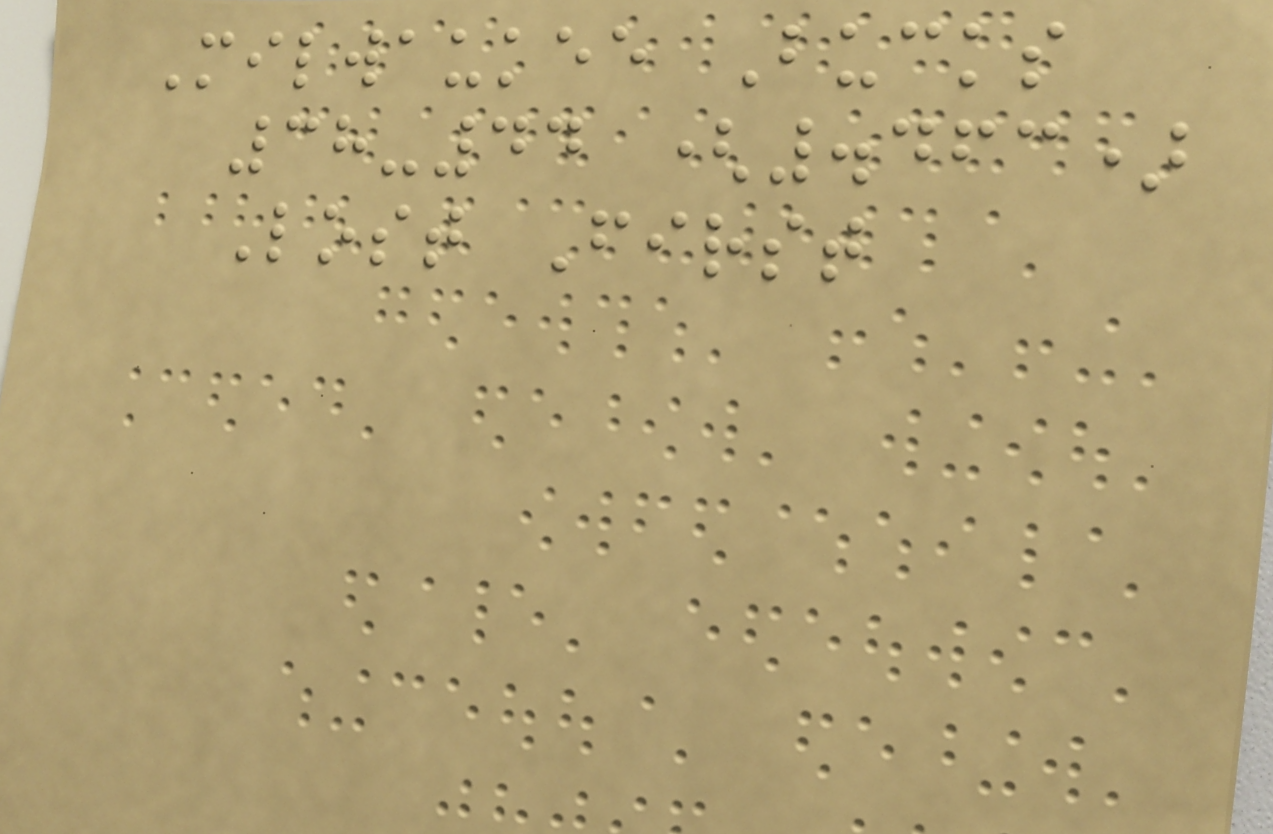Milwaukee Bucks
38-44 (.463)
Lost First
